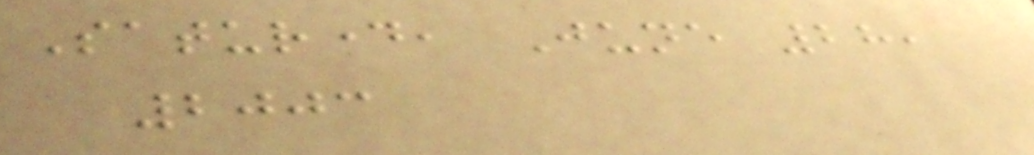Saturday, June 28,
2003
